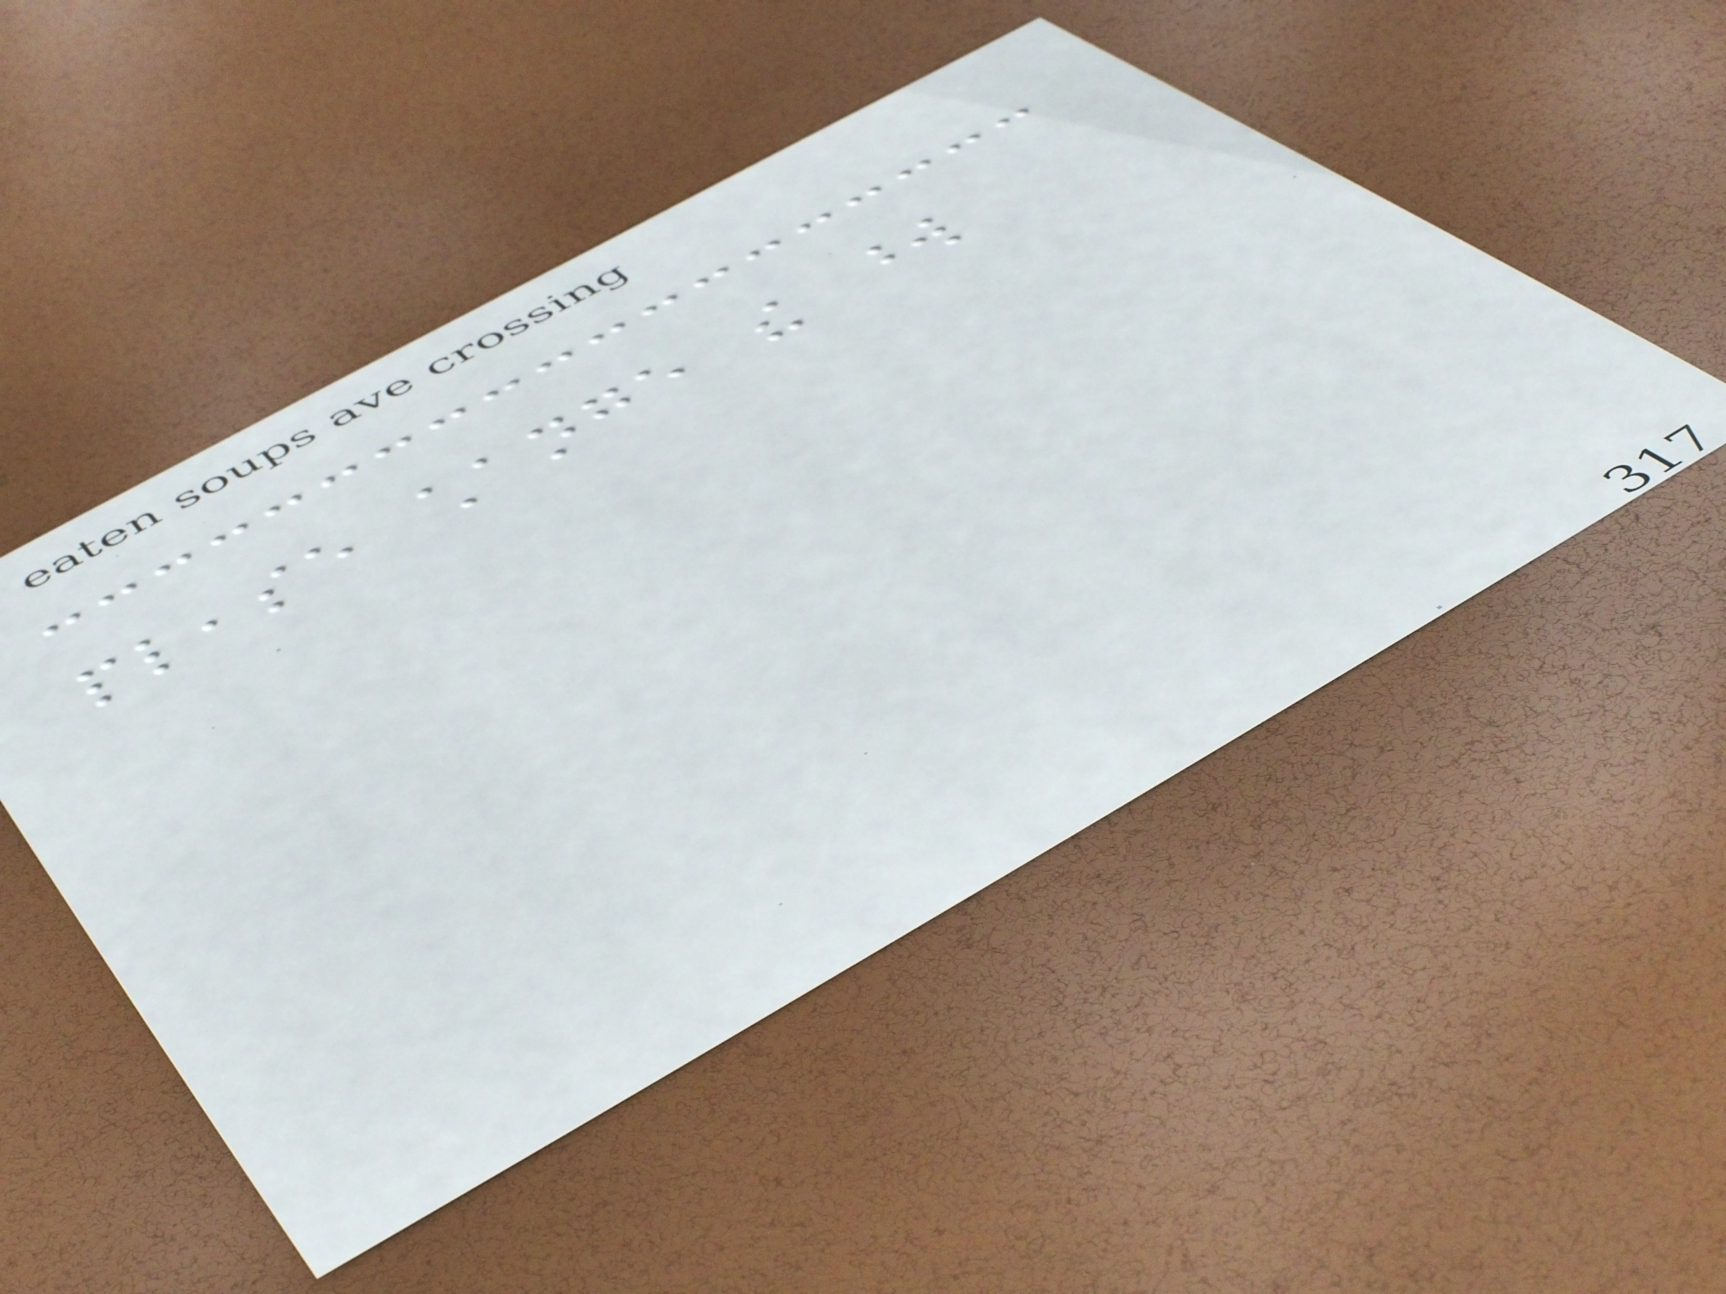please change the word
